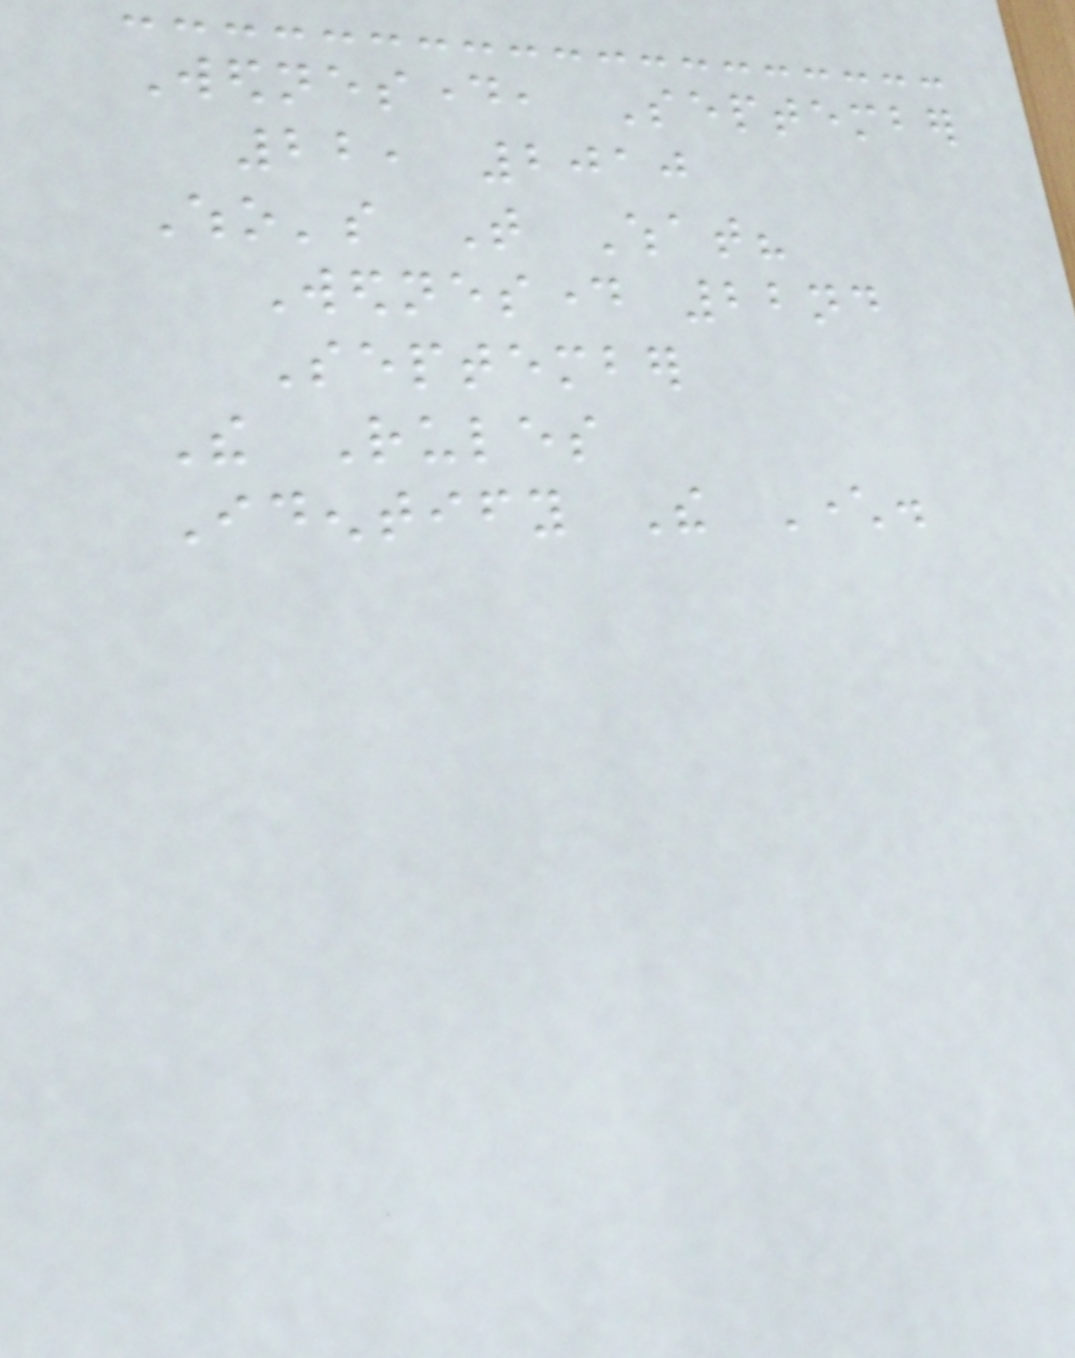Wednesday, September
22, 2010
Who's That What?
Wednesday 22nd
September
The Rules
Identify The Character.
